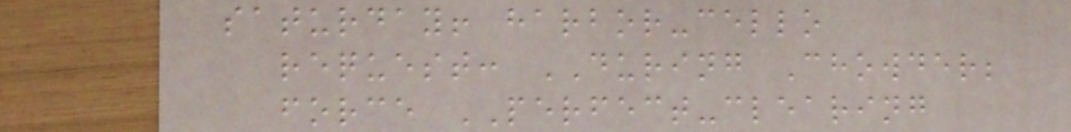saturday! harbor-cello
request: DURING Chowder;
force PERFECT-clearing
